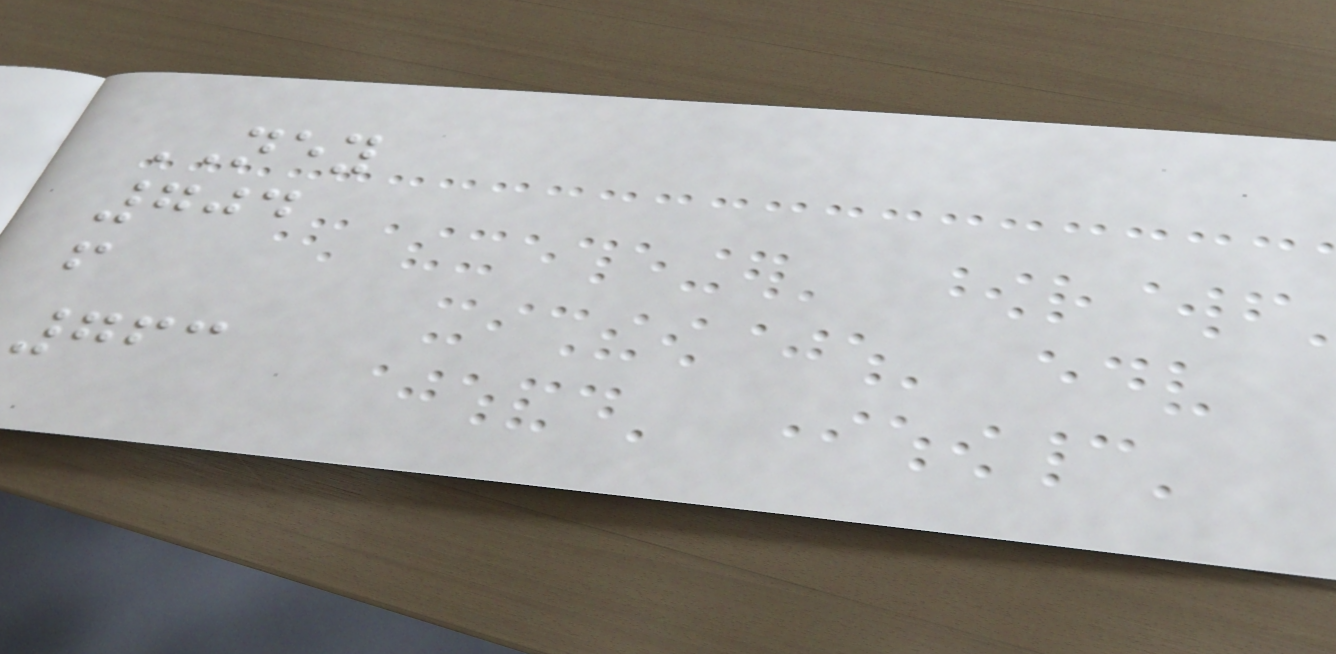NEY
704
f
763
